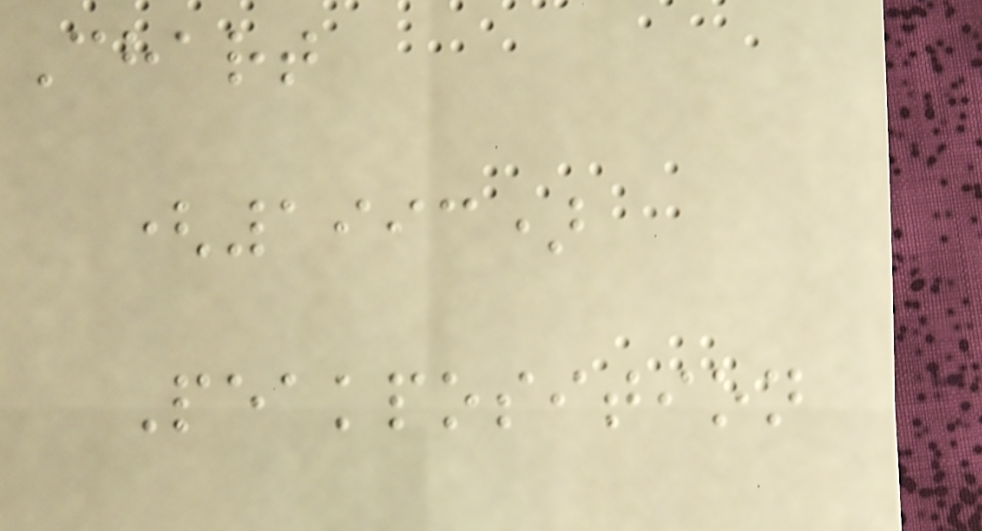Chart
(1993)
Peakposition
